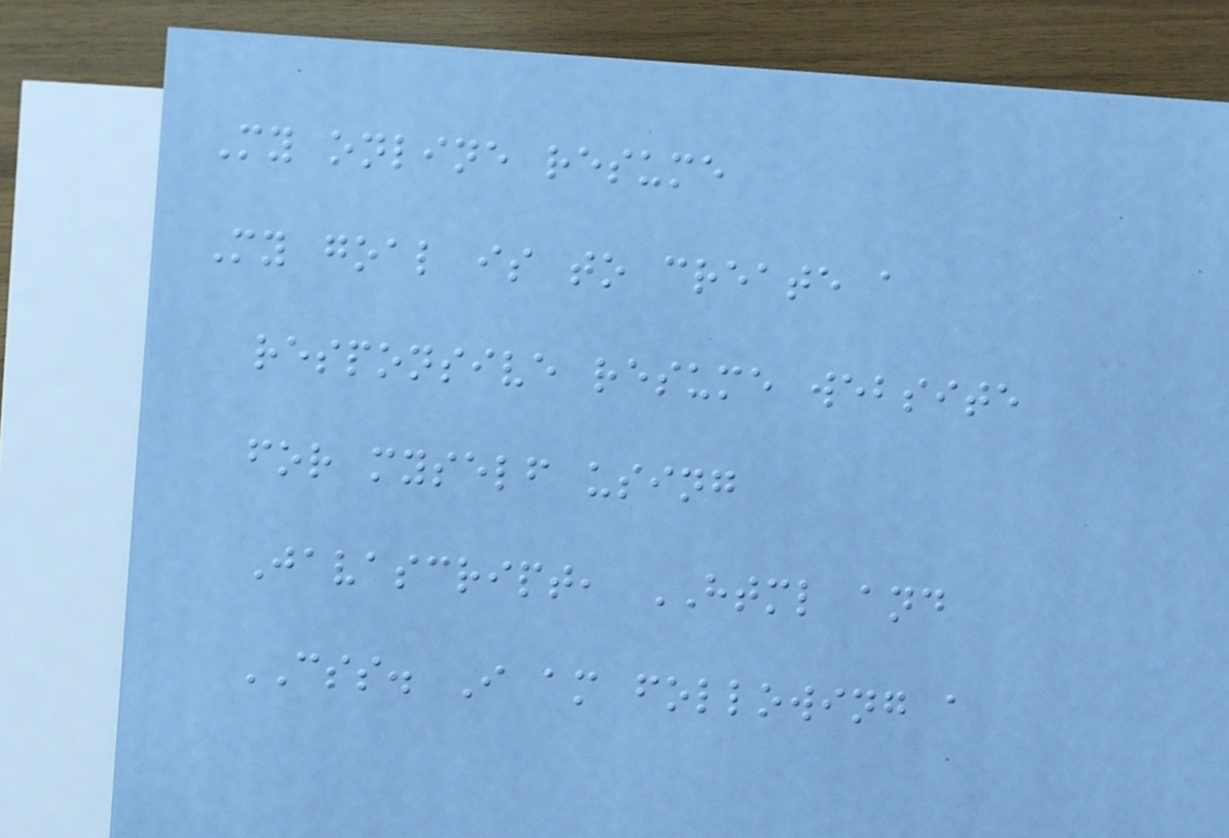My online resume
My goal is to create a
responsive resume website
for myself using
Javascript, HTML and
CSS. I am following a
